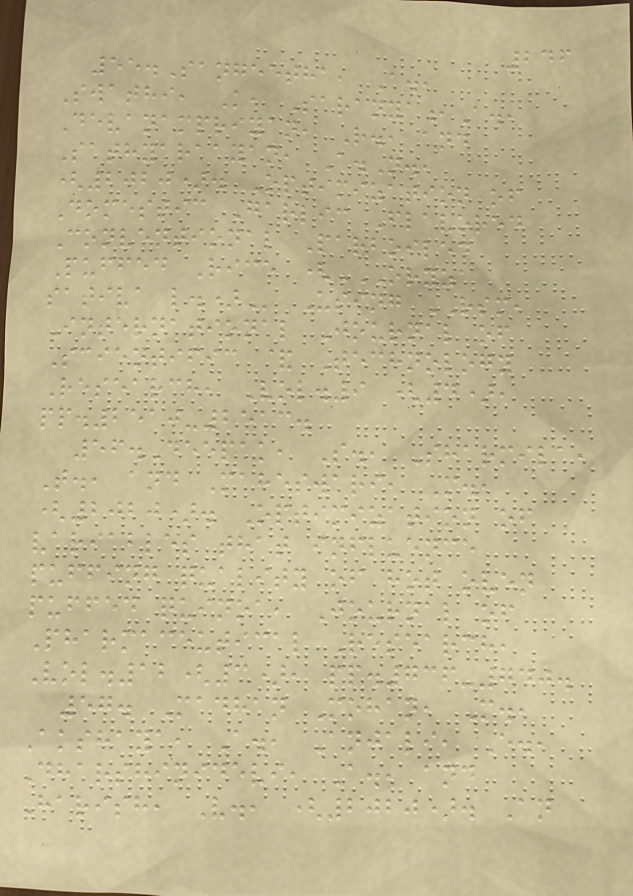246
55.Sangeetha, A.,
Swathi, K, Saranya,A.,
Devanampriyan, R., and
Sathyaraayan, A.N.,
(2020). Optimization of
Domestic Garlic Flavored
Conventional Parboiled
Puffed Rice (ORYZA
SATIVA L.) Using RSM,
International Journal of
Scientific & Technology
Research, Vol.9 (4),
pp.2510-2513.
56.Deepak, S., Sharmila,
T., and Maheswari, M.,
(2020). Optimization of
variables that influence
puffing quality of hot oven
puffed quinoa, Journal of
Pharmaceutical Research,
Vol.12(3), pp.736-740.
57. Madhan Mohan, M.,
Akshaya, A., Anjali, E.,
Dharshinidevi, A., and
Harish, V., (2020). An
